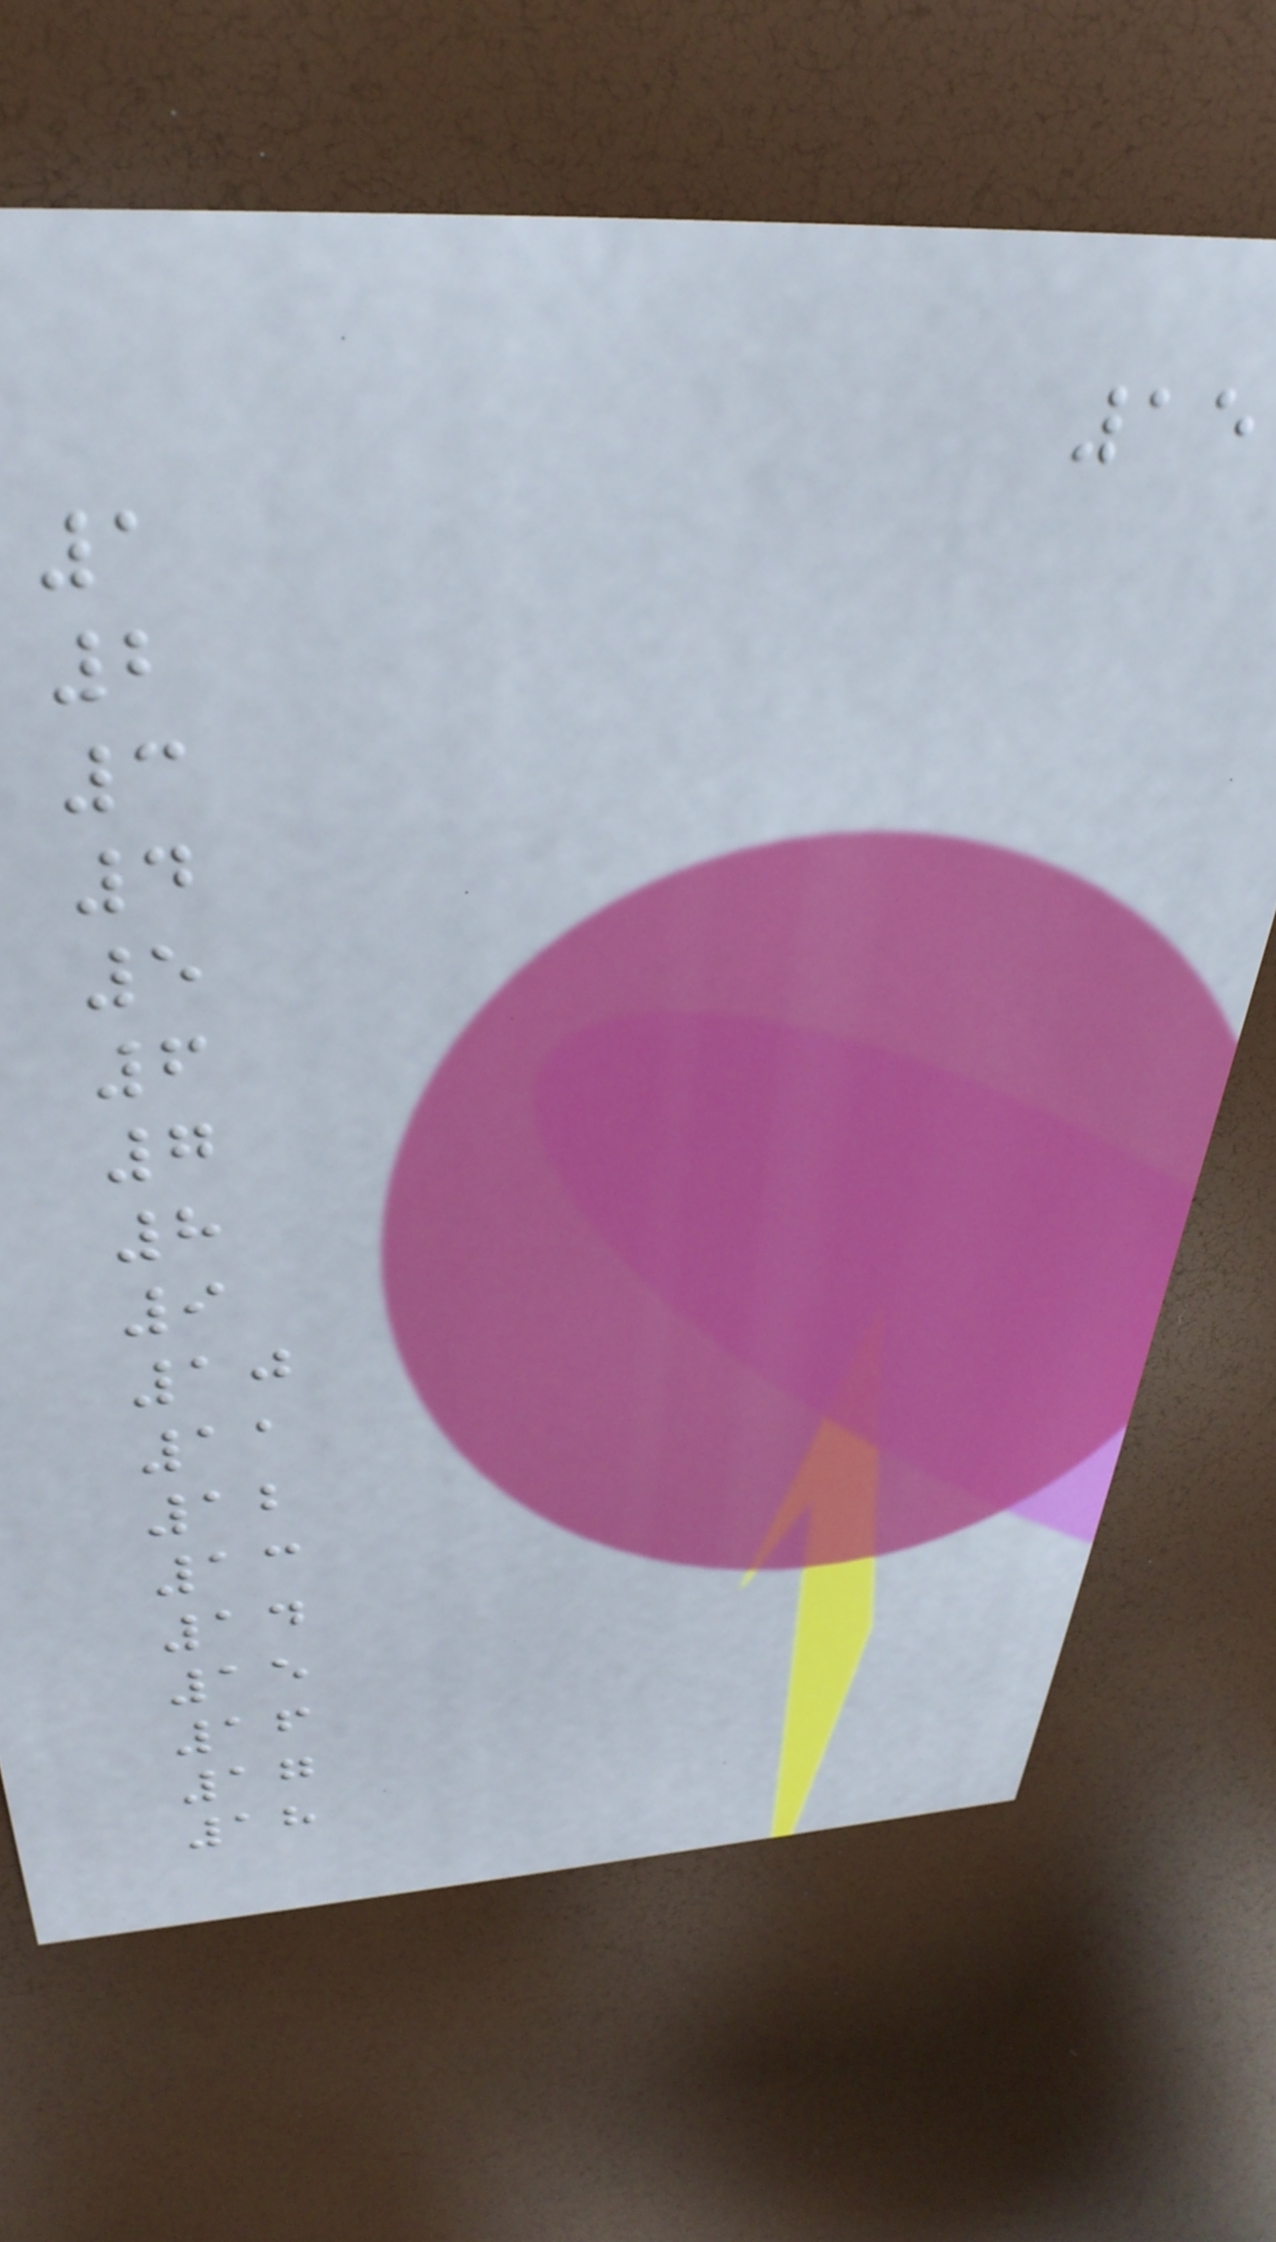15
1
2
3
4
5
6
7
8
9
10
11
12
13
14
15
16
17
18
